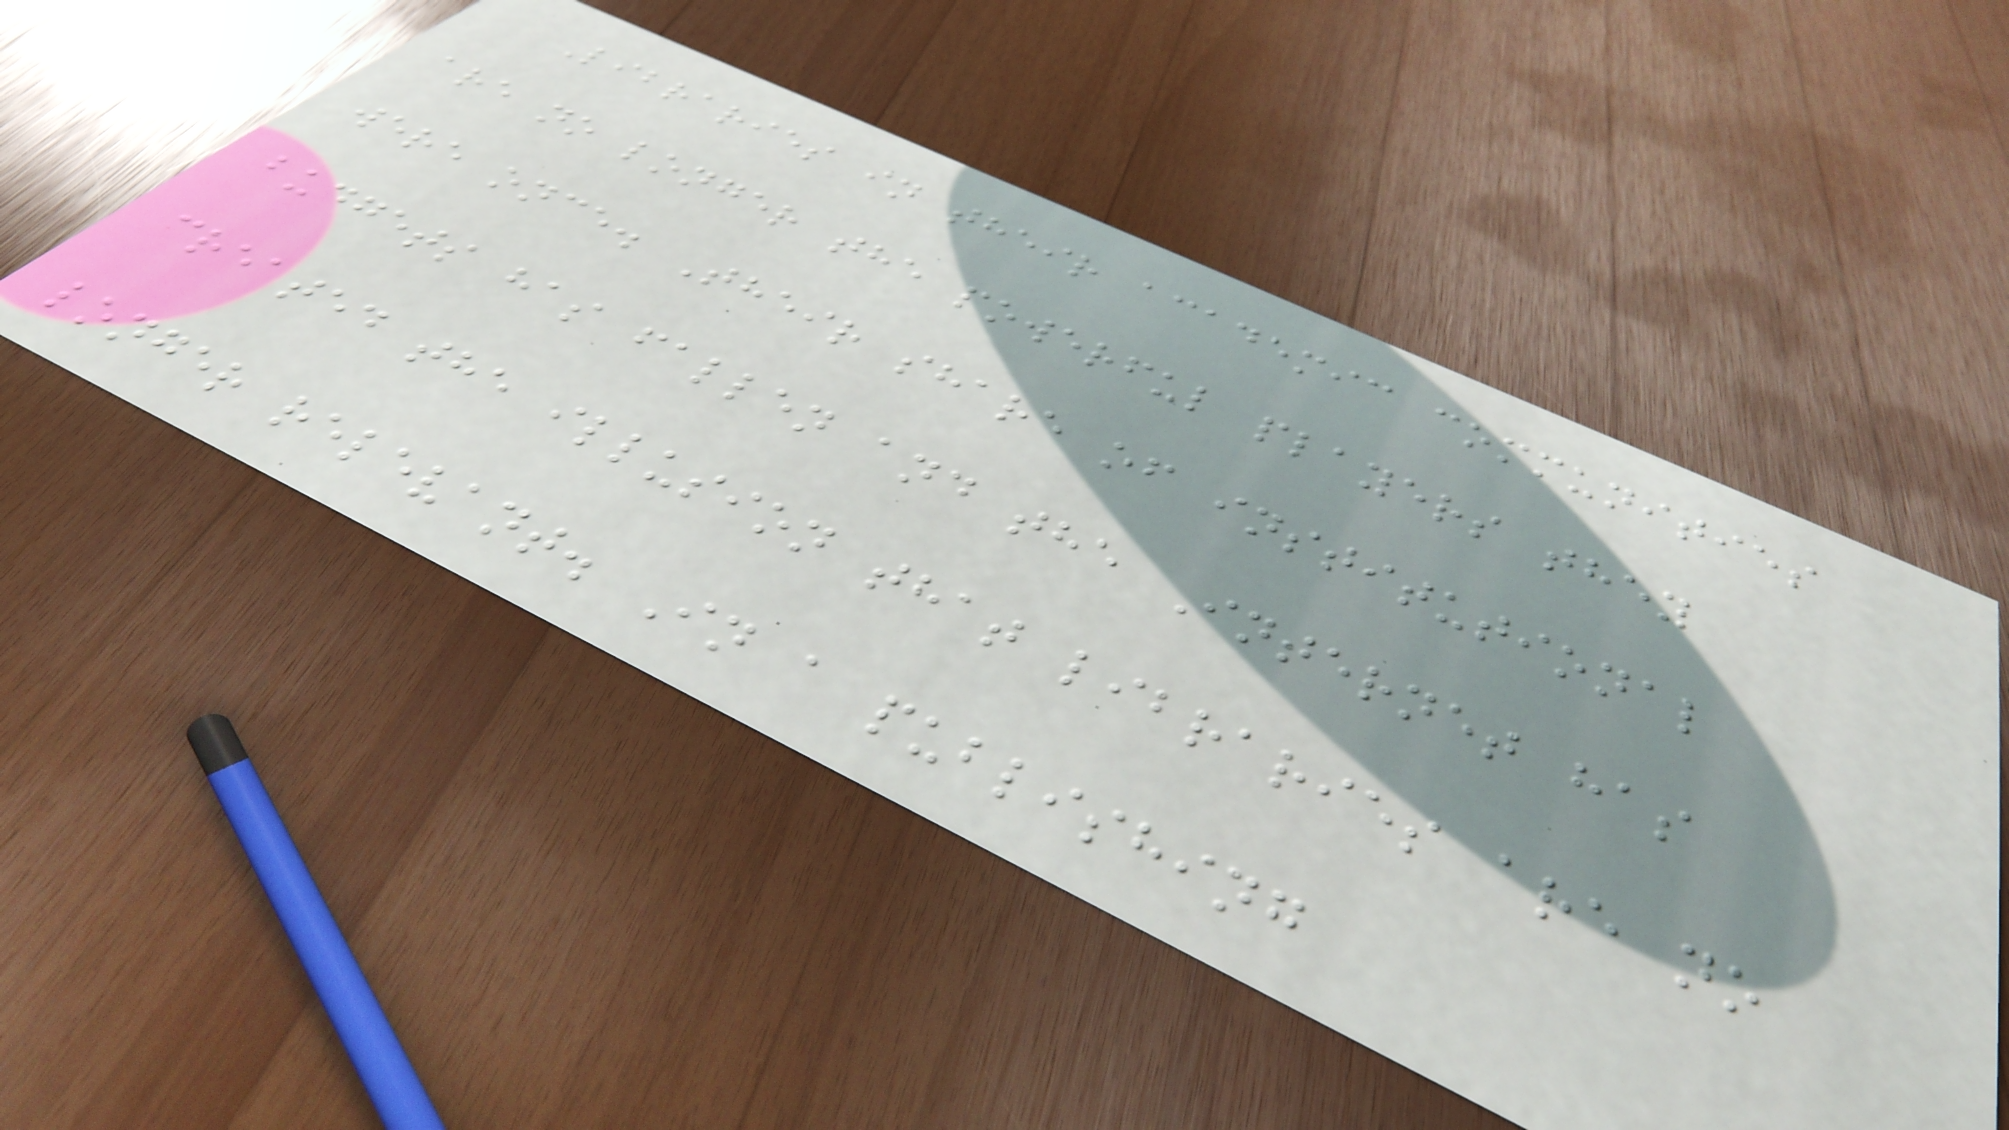Libraries in their academic communities
are no longer the powerful players they
were once. Their share of institutional
budgets has fallen and the Internet has
created the illusion that libraries are no
longer relevant. In a publishing
